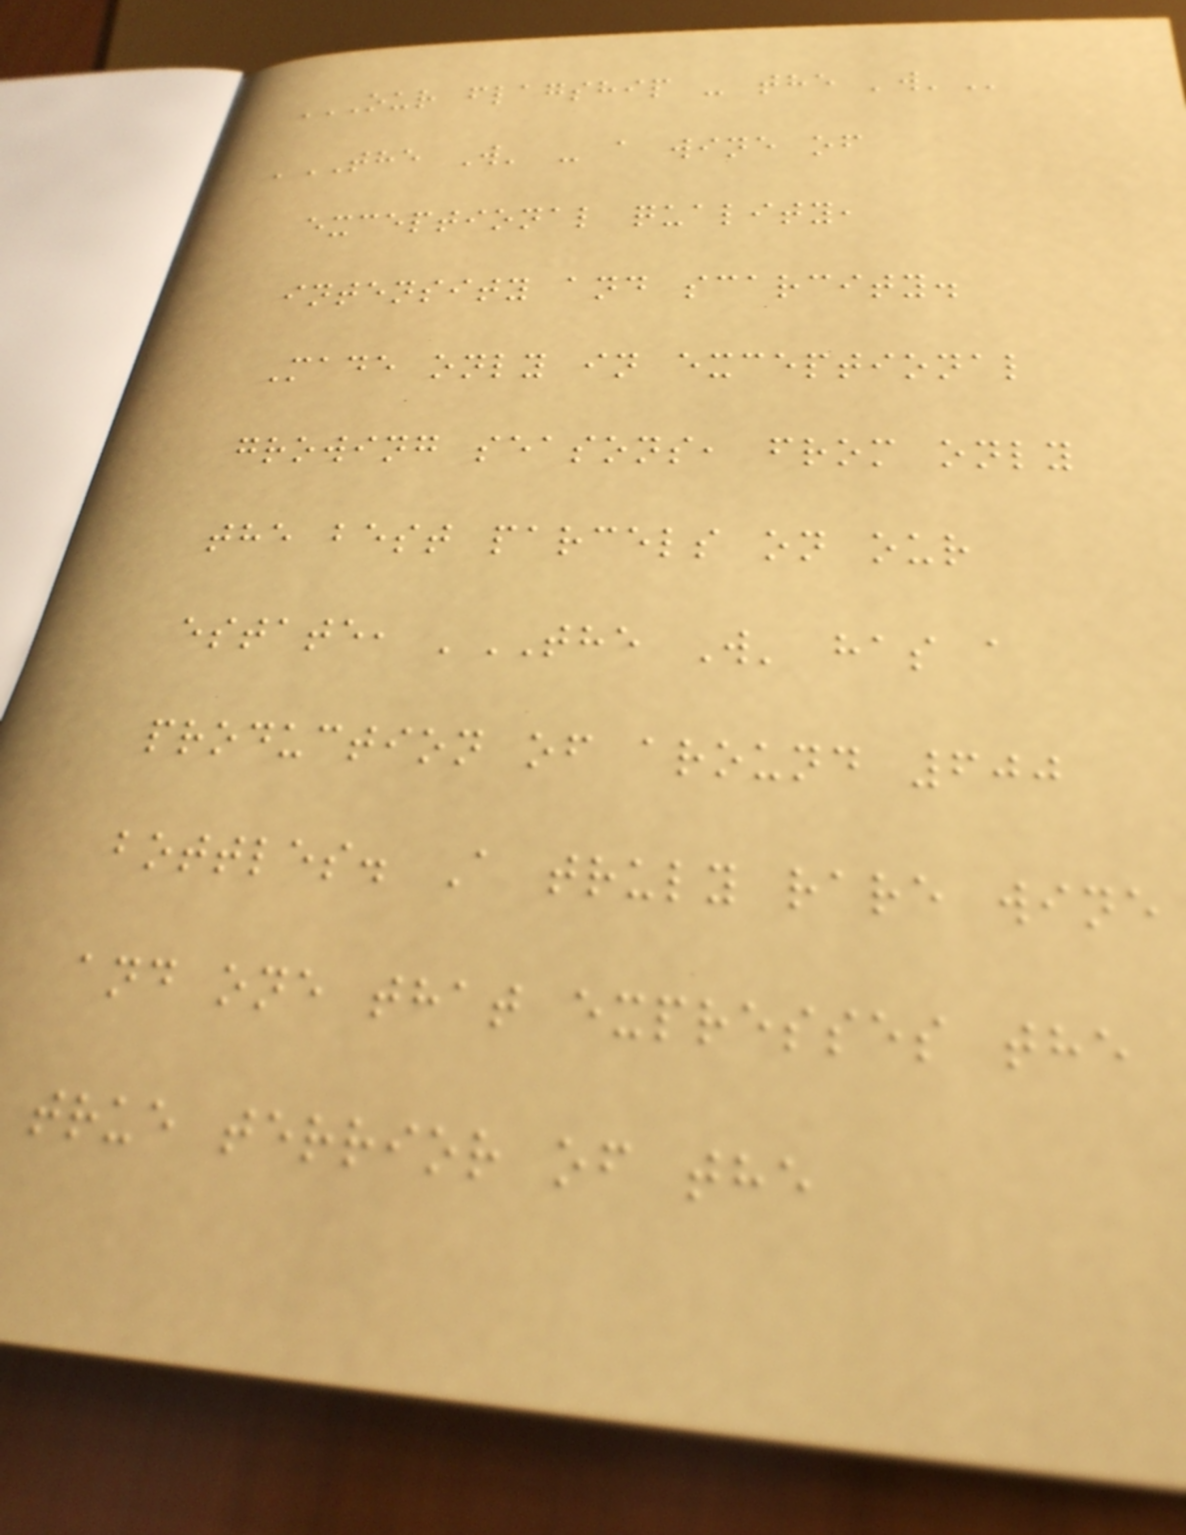OUR FLAGSHIP - THE 'W'
'THE W' - a wine of
exceptional quality,
intensity and scarcity.
Made only in exceptional
growing seasons, from only
the best parcels on our
estate, 'THE W' has a
production of around 600
bottles. A truly rare wine
and one that expresses the
true terrior of the
